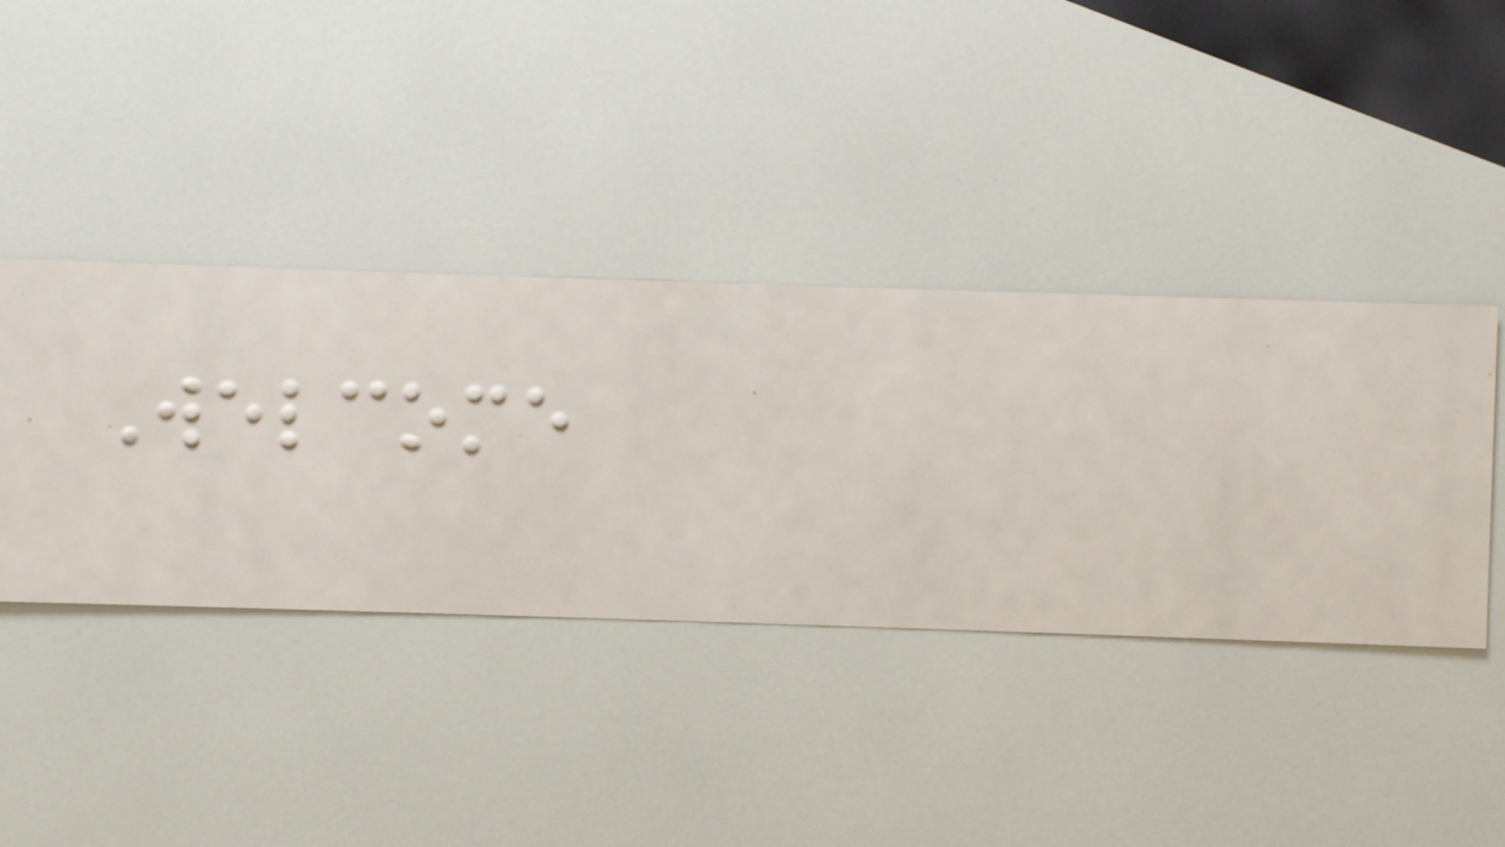Welcome
